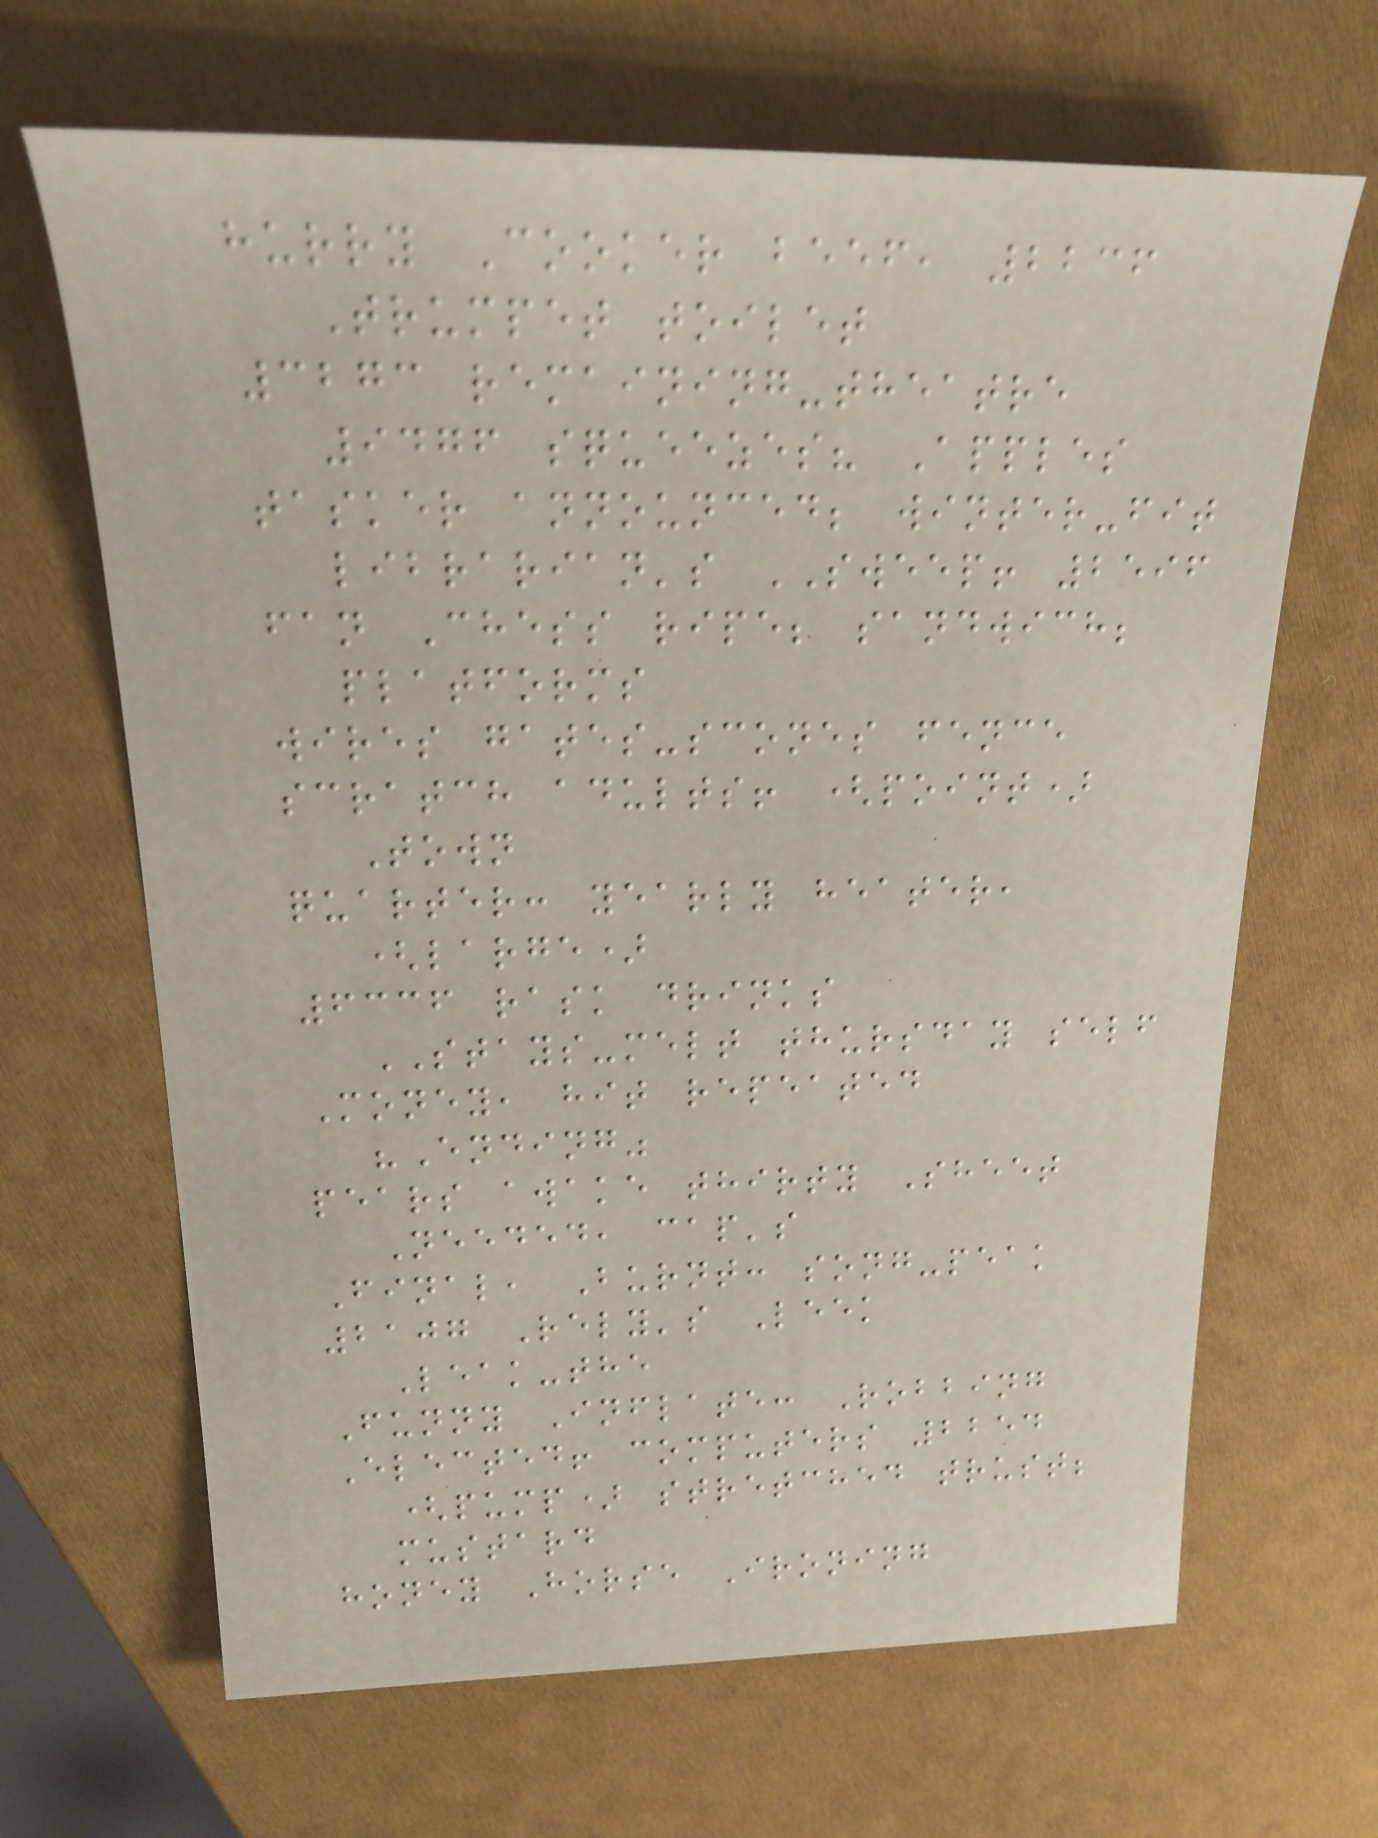hurry Cooker beef, 2236
Trumpet toilet
3273 remaining-theatre
9476 squeezes? Apples
tasker announced; winter-fit
librarian's SWEEP! 2596
fan Chess ripe; sandwich;
platforms
wires gates-scones fence
scratch adults! (point)
Town
quarter: yearly heater,
(large)
6336 rask drinks
STAYS-melt thursday self
Money, hit repeated
"Ending"
pears awake thirty Sheet
Needed, cap's
Final, Burnt: song-peak
2107 Rely's Leek
Leak-the
Funny Inflate: Robbing
Elected! computers 2254
(pump) stretched trust;
mustard
honey Horse Ironing
